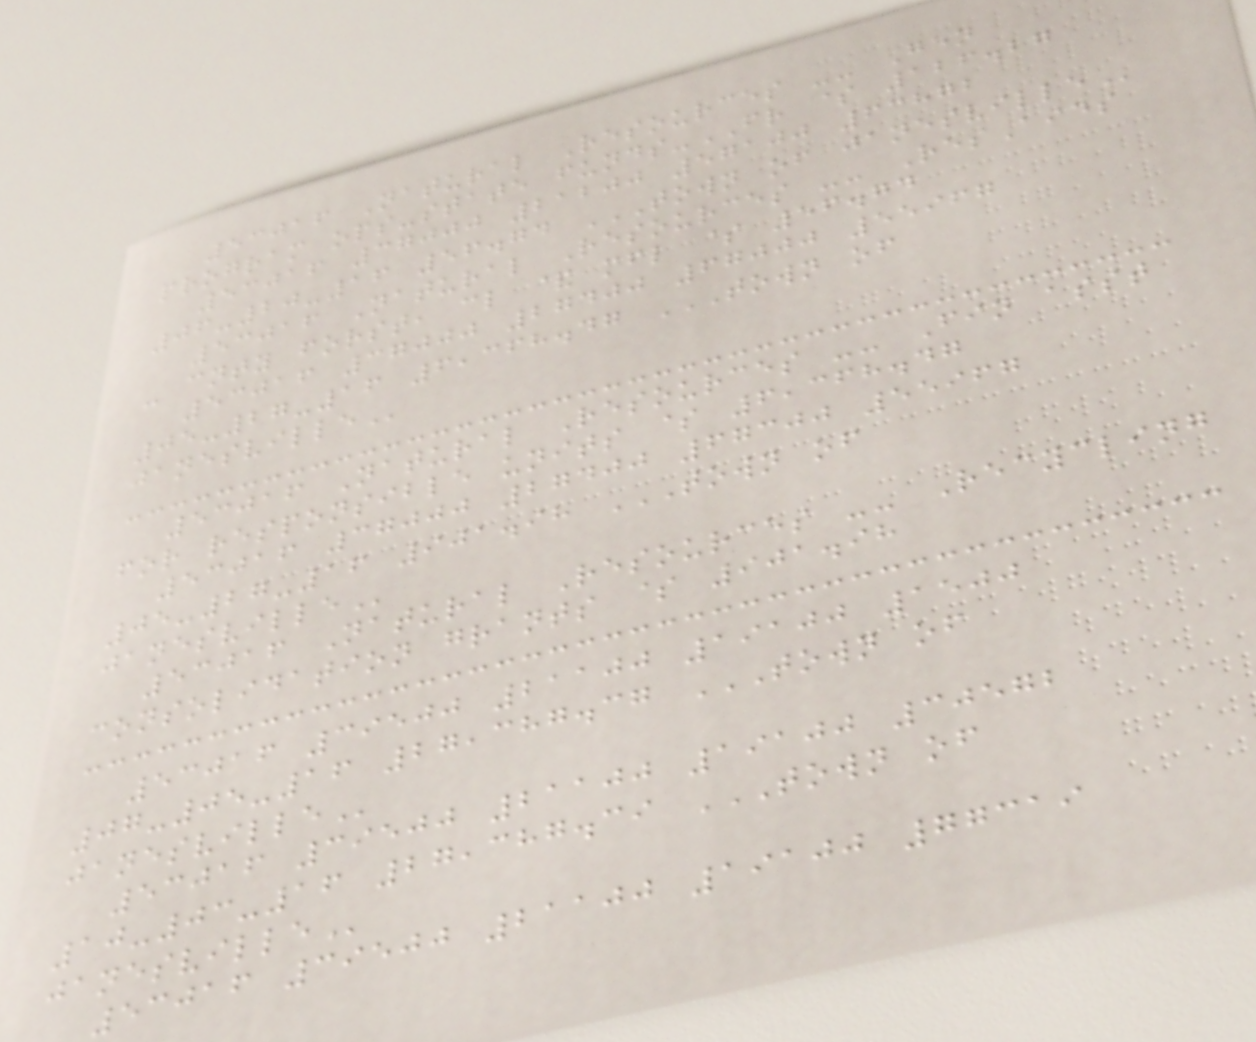53016 Natural Resources -- Gen
program ops-state funds-FR $ 126.27
53016 37000 21200 57100 63872
06-20-16 56.74 TOWN OF JANESVILLE
53016 Natural Resources -- ResAids
- cnty forst, cl & mfl $ 56.74
53016 37000 27400 67000 55967
05-27-16 6,368.47 TOWN OF
JANESVILLE
53016 Natural Resources -- Fin asst
for responsible units $ 6,368.47
53016 37000 27400 67300 55967
05-27-16 901.98 TOWN OF
JANESVILLE
53016 Natural Resources -- Recycling
consolidation grants $ 901.98
53016 39500 21100 19100 1500
07-05-16 27,387.37 TOWN OF
JANESVILLE
53016 39500 21100 19100 30572
10-03-16 27,387.39 TOWN OF
JANESVILLE
53016 39500 21100 19100 77319
